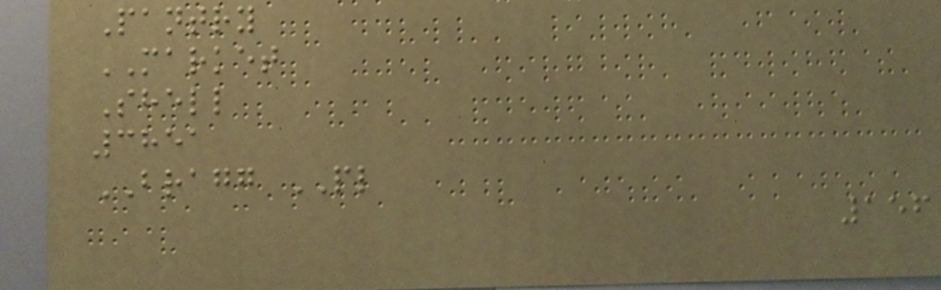Pantry
MARKET
Shell
3851
BRAGG PL
156
